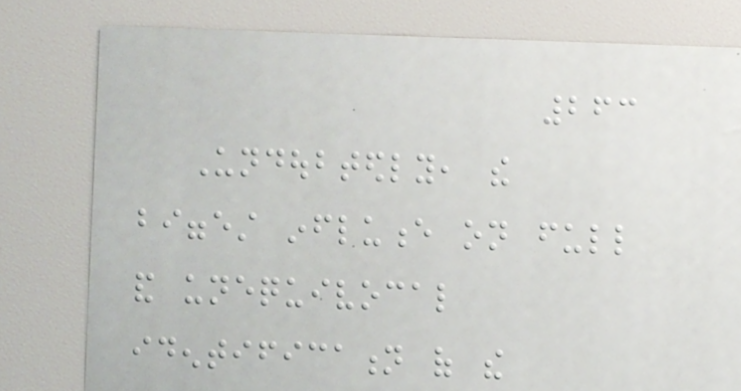263
Undoubtedly, the
biggest influence on full
and unequivocal
identification of the
